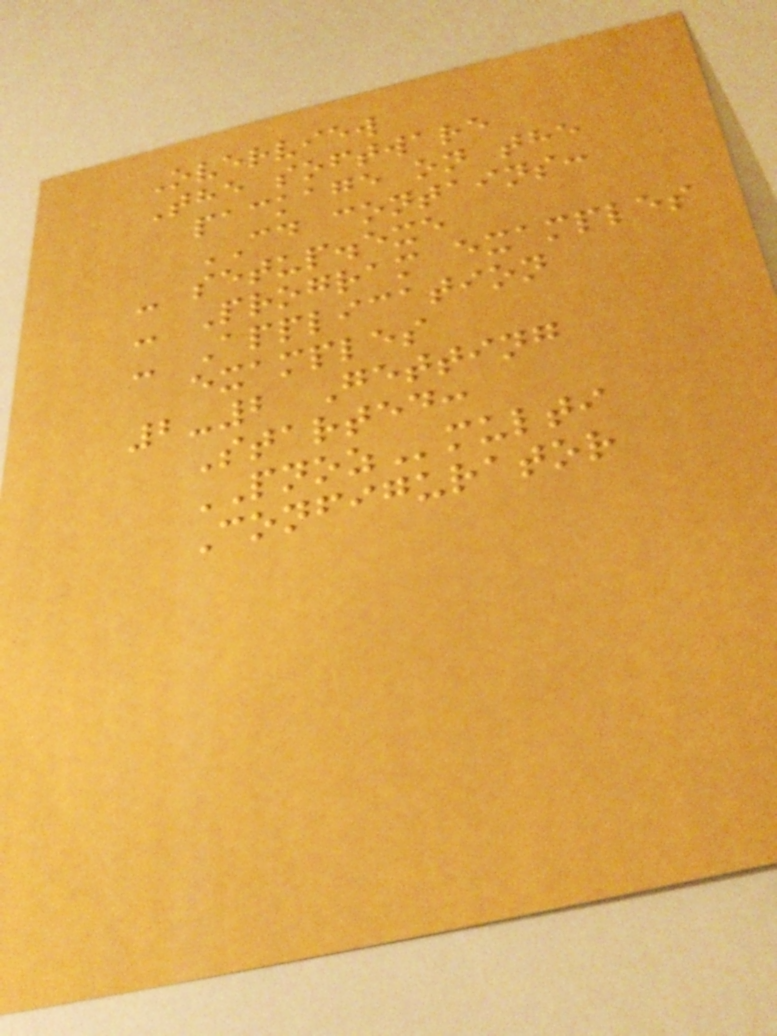Overview
The software
package on the
CD contains:
- setup.exe
- Program examples
- Application
examples
2-2 Getting
Started:
PNOZmulti
Configurator
